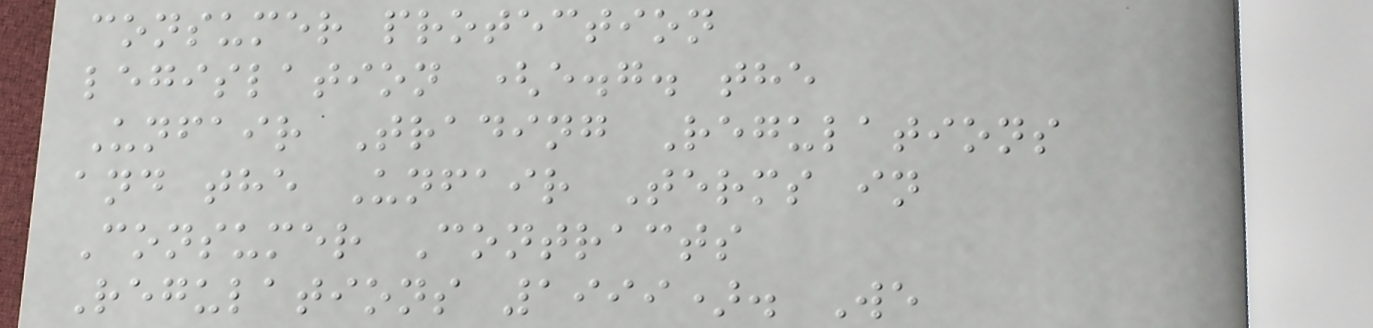consumer protection
legislation (e.g. the
Unfair Trading Regulations
and the Unfair Terms in
Consumer Contracts
Regulations 1999). We
